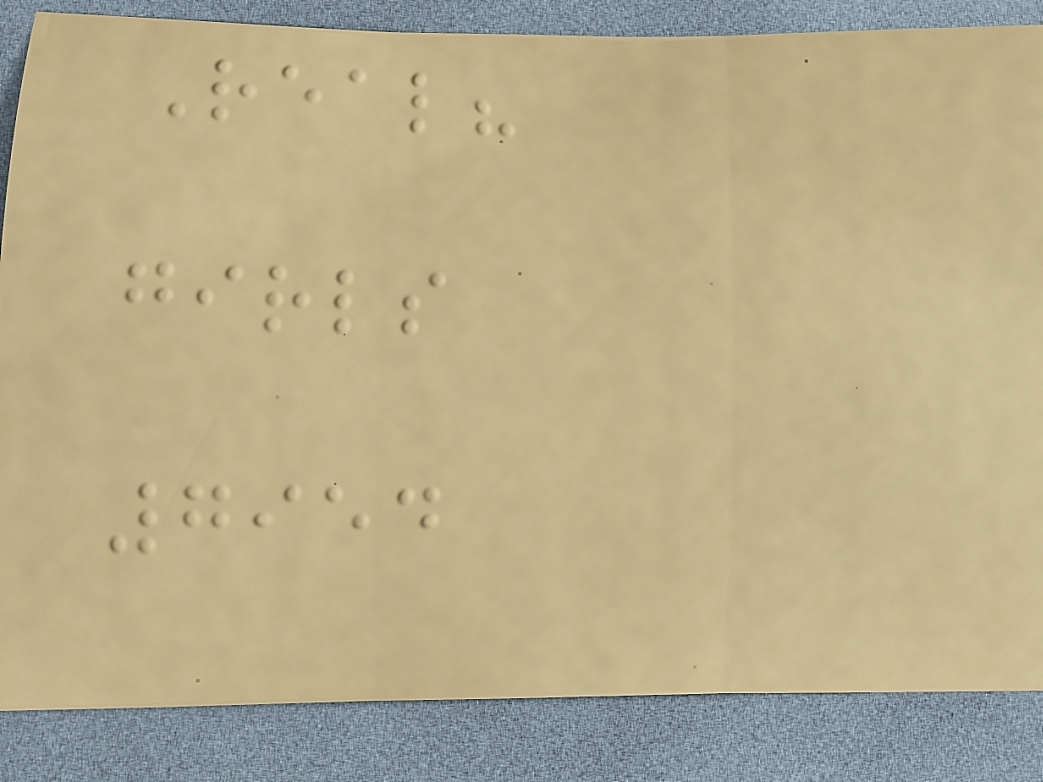Real?
girls
7954
